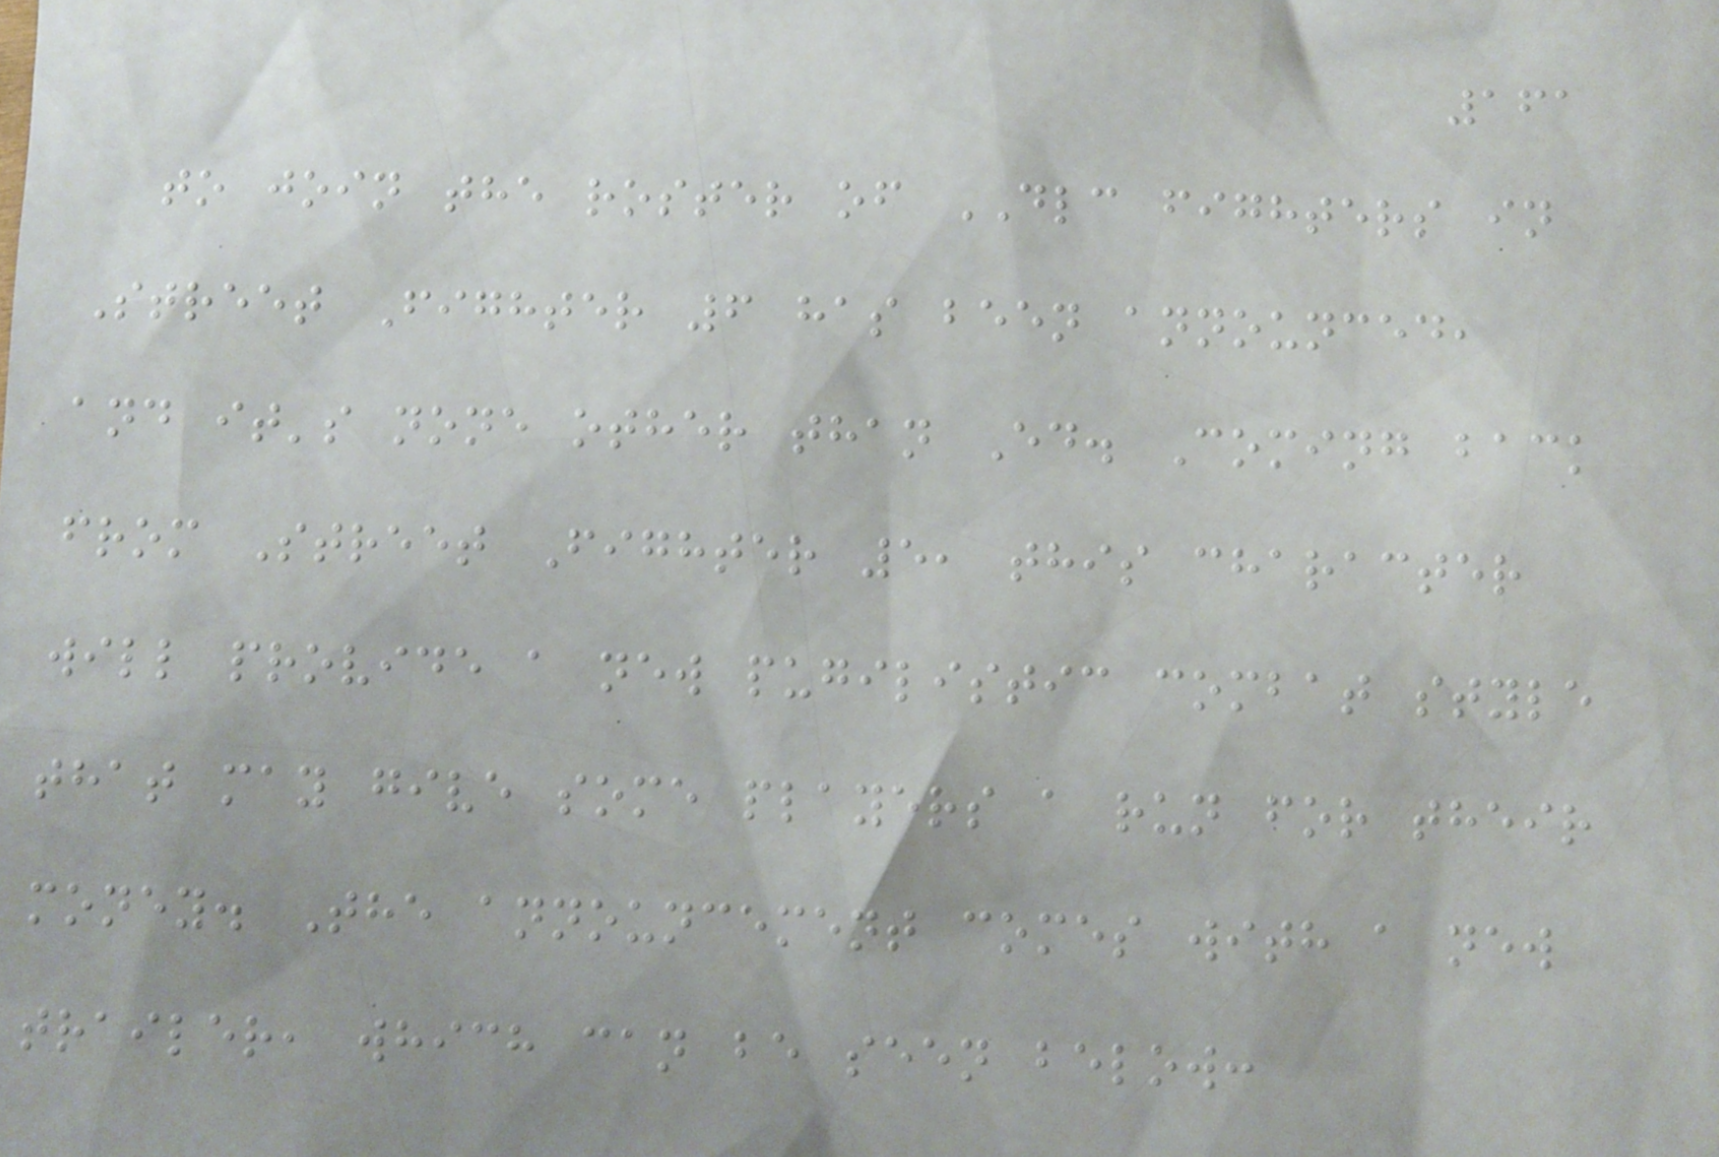161
to join the roster of DLC fighters in
Street Fighter 6 has been announced,
and it's none other than Ed. Coming back
from Street Fighter 5, this character
will provide a new pugilistic combat style
that may give some players a run for their
money. The announcement comes with a new
trailer, which can be seen below:
